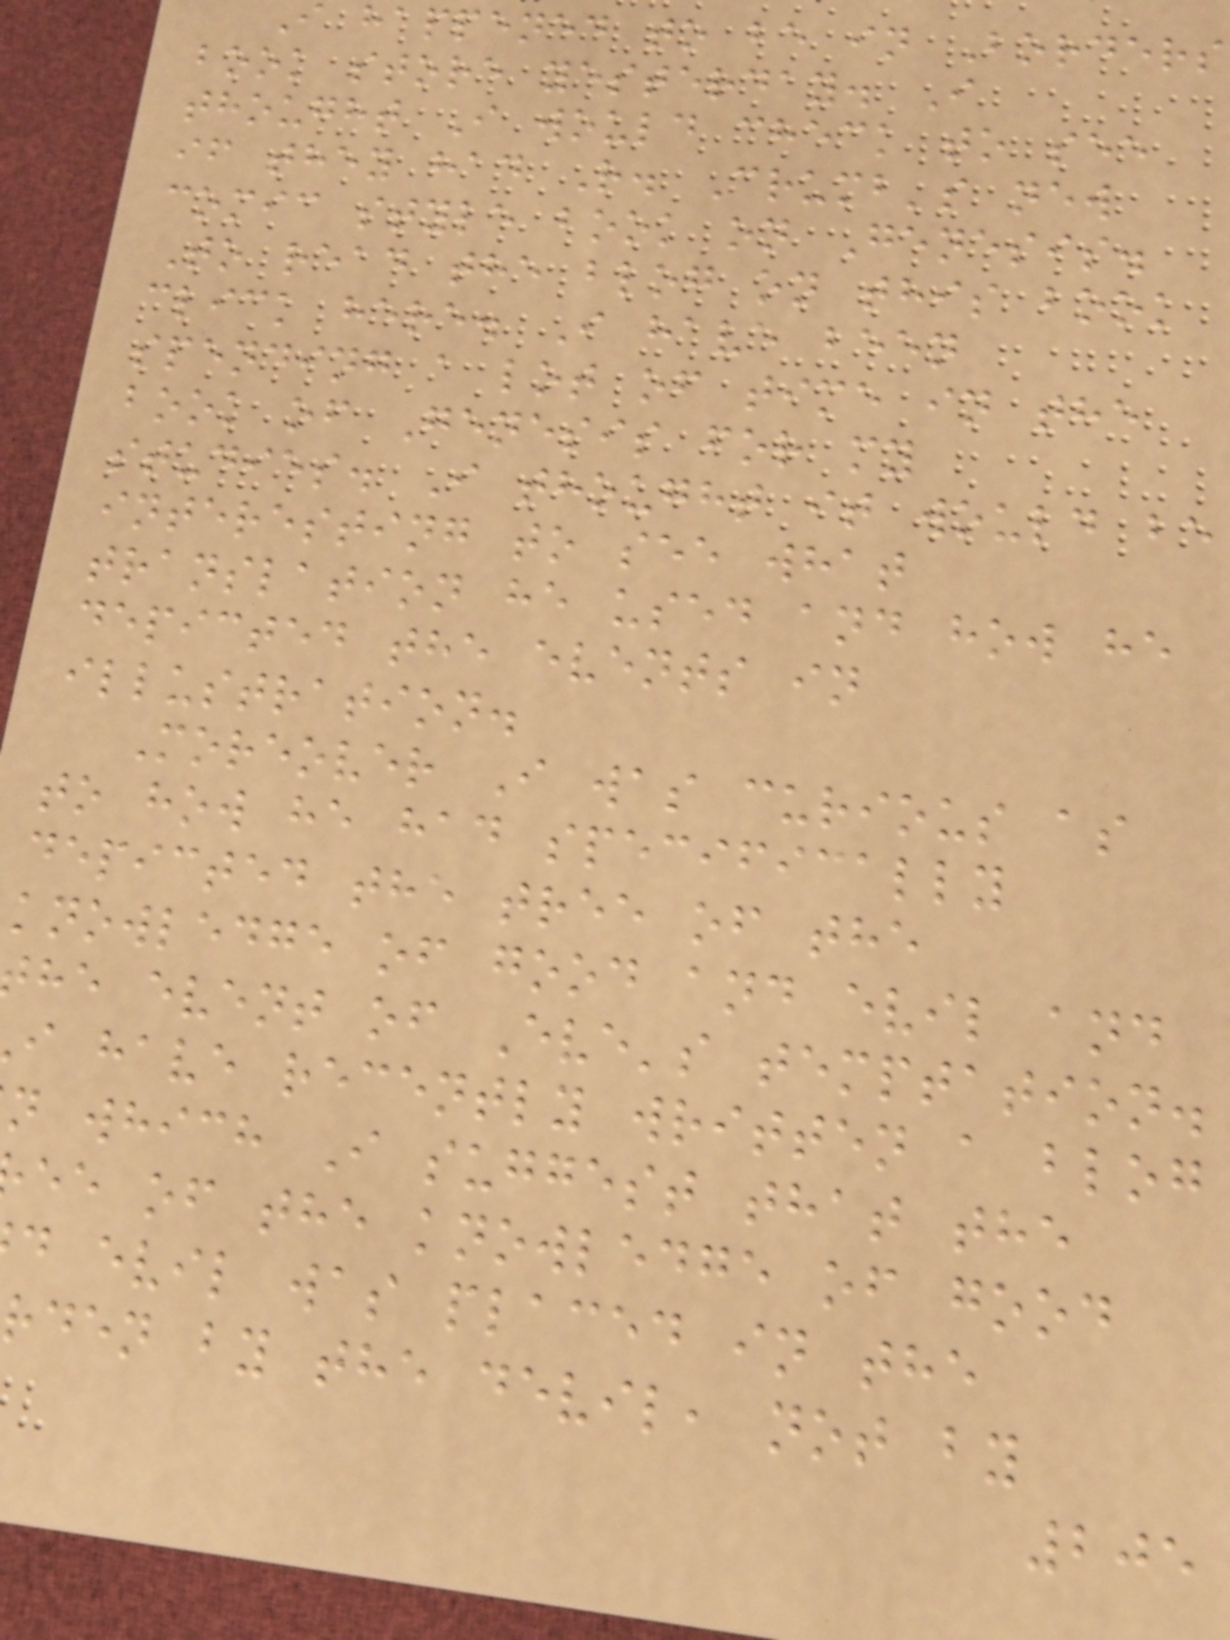i happened to be in Borders
book store yesterday. I
thought I would check to see
if they had R. Crumb's new
comic style book on Genesis.
To read the blog on this book
click here. I have been
spending a lot of time in the
book of Genesis for my
studies. I thought it would be
interesting to see what
translation he used and how he
depicted the events in
illustration.
Moreover I was curious as
to how he had specifically
depicted the tree of the
knowledge of good and evil and
he event of Eve's temptation.
i have recently written a blog
n which I suggest that the
ee of the knowledge of good
d evil was placed in the
rden by the devil, not by
205
